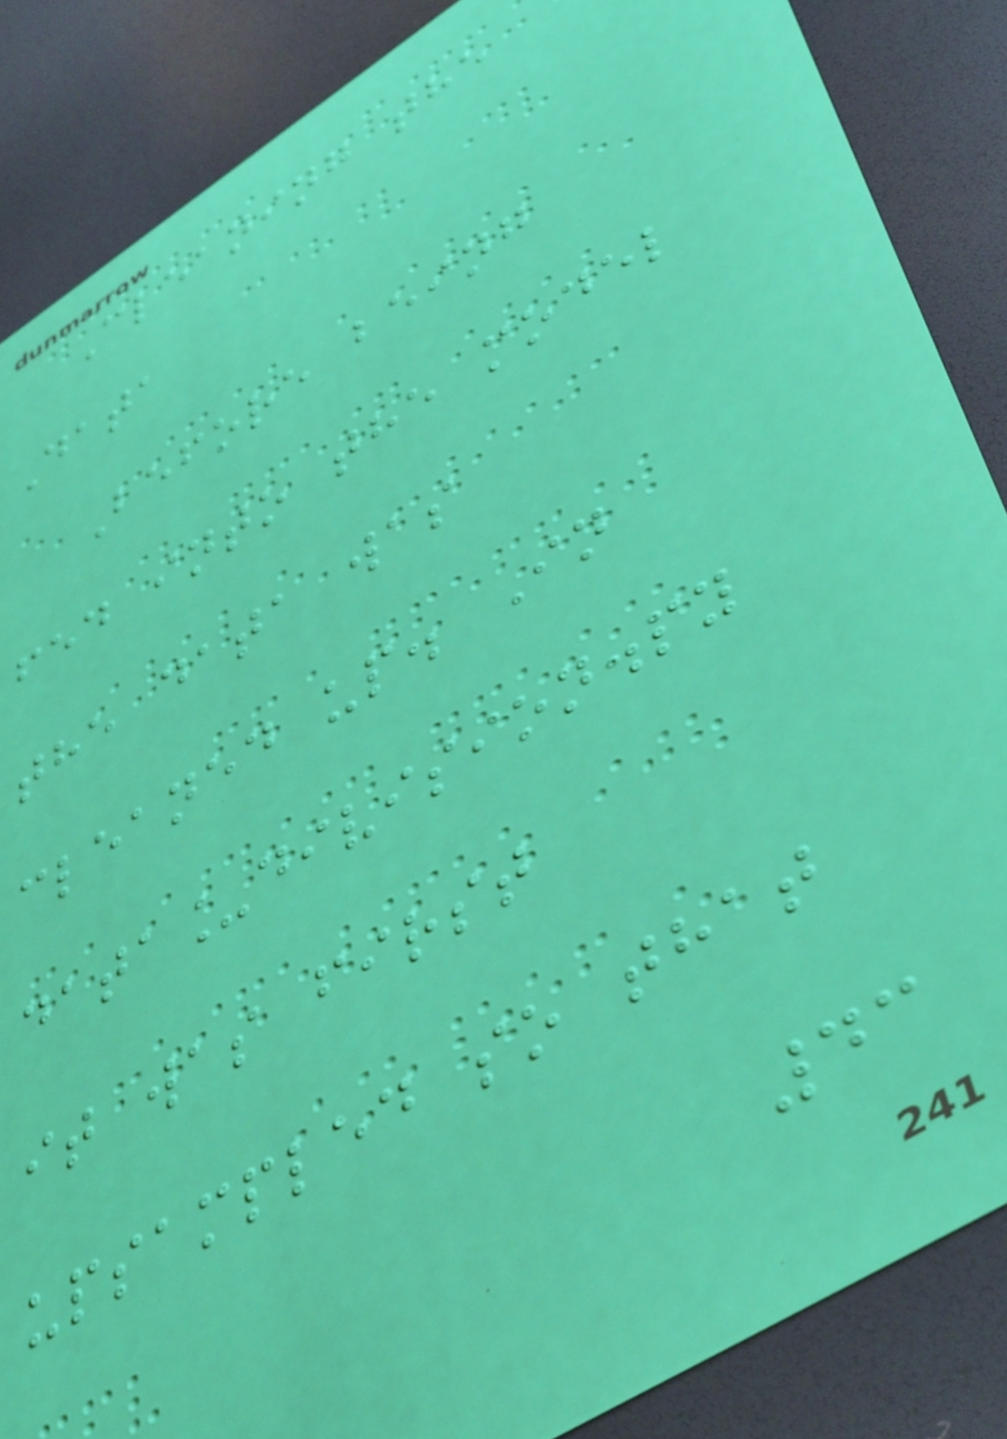Cleaning the
Data
Before being
fed into the model
the data was
cleaned up. In
data_division.py
it was first
upsampled so that
43
